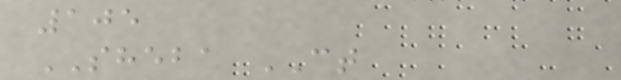105
SHEBA CT
